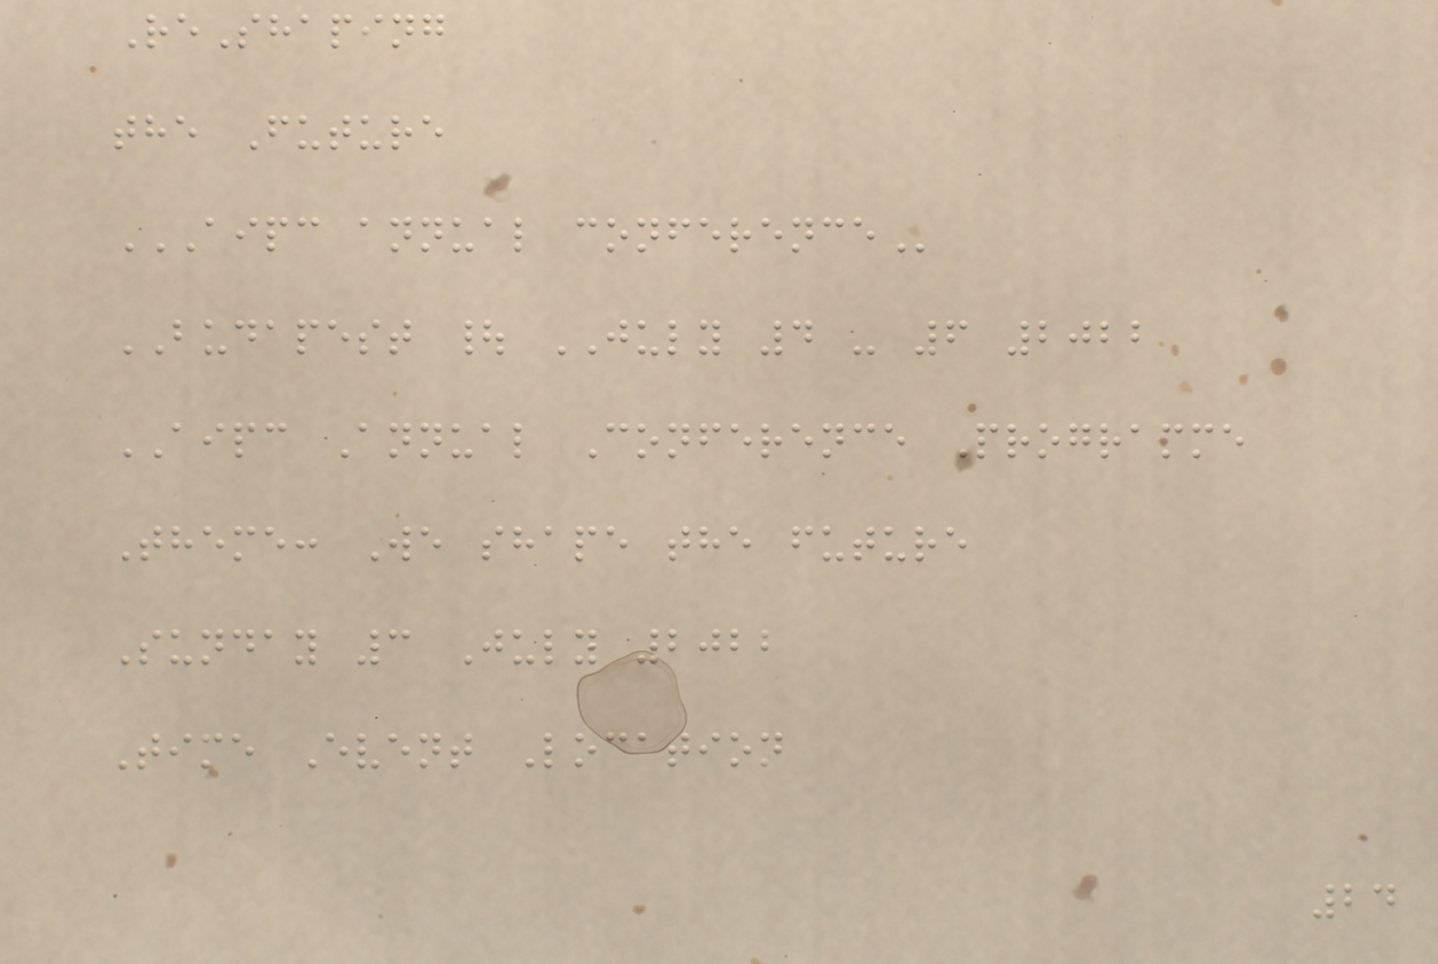ReShaping
the Future
AIPC ANNUAL CONFERENCE
BUDAPEST | JULY 4 - 6 2022
AIPC Annual Conference Programme
Theme: We shape the future
Sunday 3 July 2022
Time Event Location
24
